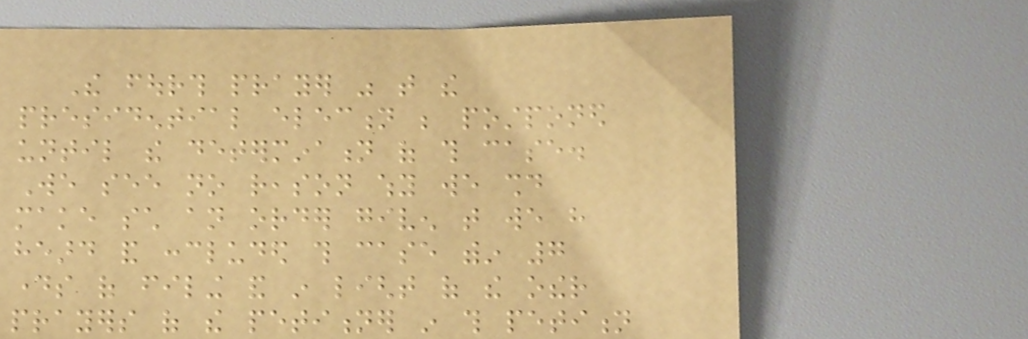The fourth prayer was that the
presidential election be postponed
until the determination of this case.
We see no reason why we should
make such an order given that we have
heard and concluded this case within 7
days of filing and in light of the other
prayers of the petitioner in this petition
